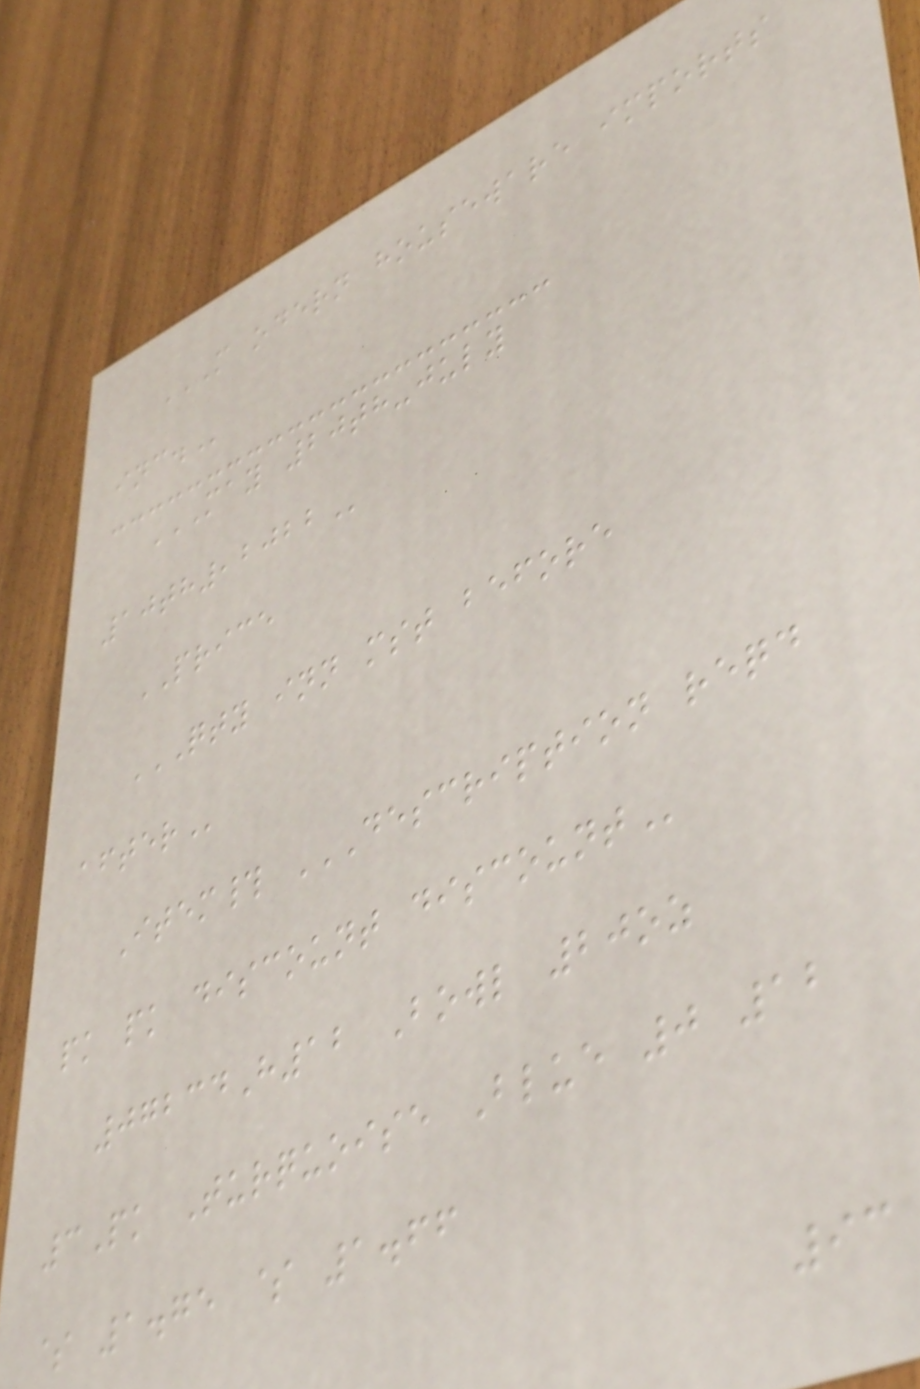M ODERN HOUSEWARE IMPORTS
INC.
MAY 20TH-JULY
10TH,2022
PRICE
QTY INN MST BEFORE
AFTER
Item# DESCRIPTION REQD
PK PK DISCOUNT DISCOUNT
07234H12 Bowl 20oz
3Pk Turquoise Blue 0 12
$ 1.75 $ 1.66
93
